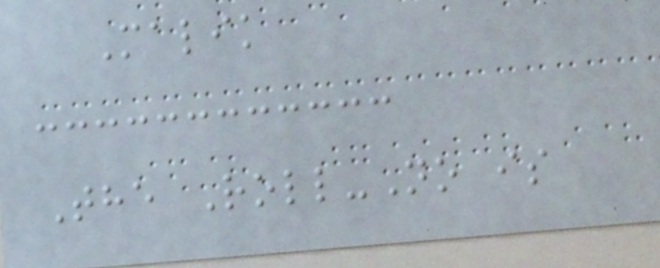Malik
The Roll-No is
